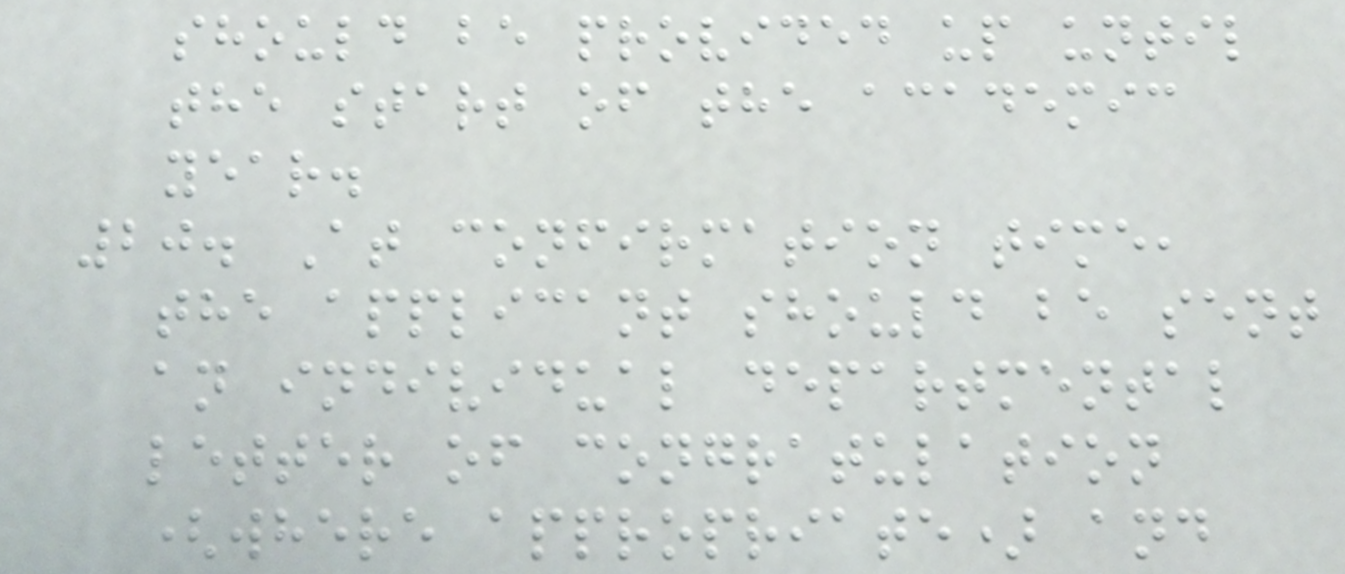should be provided up until
the start of the academic
year.
20. At confirmation time,
the applicant should be sent
an individual departmental
letter of congratulation
(where appropriate) and
